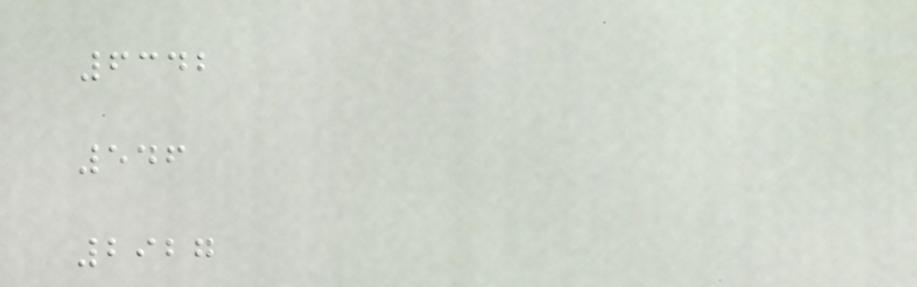6342
546
2927
